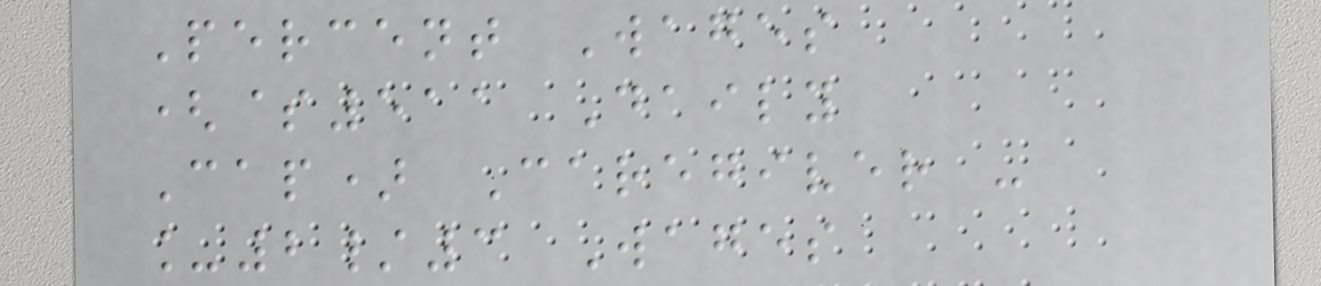Percent Wages
($511 Daily
Cap) Caregiver -
_2/3 Wages
